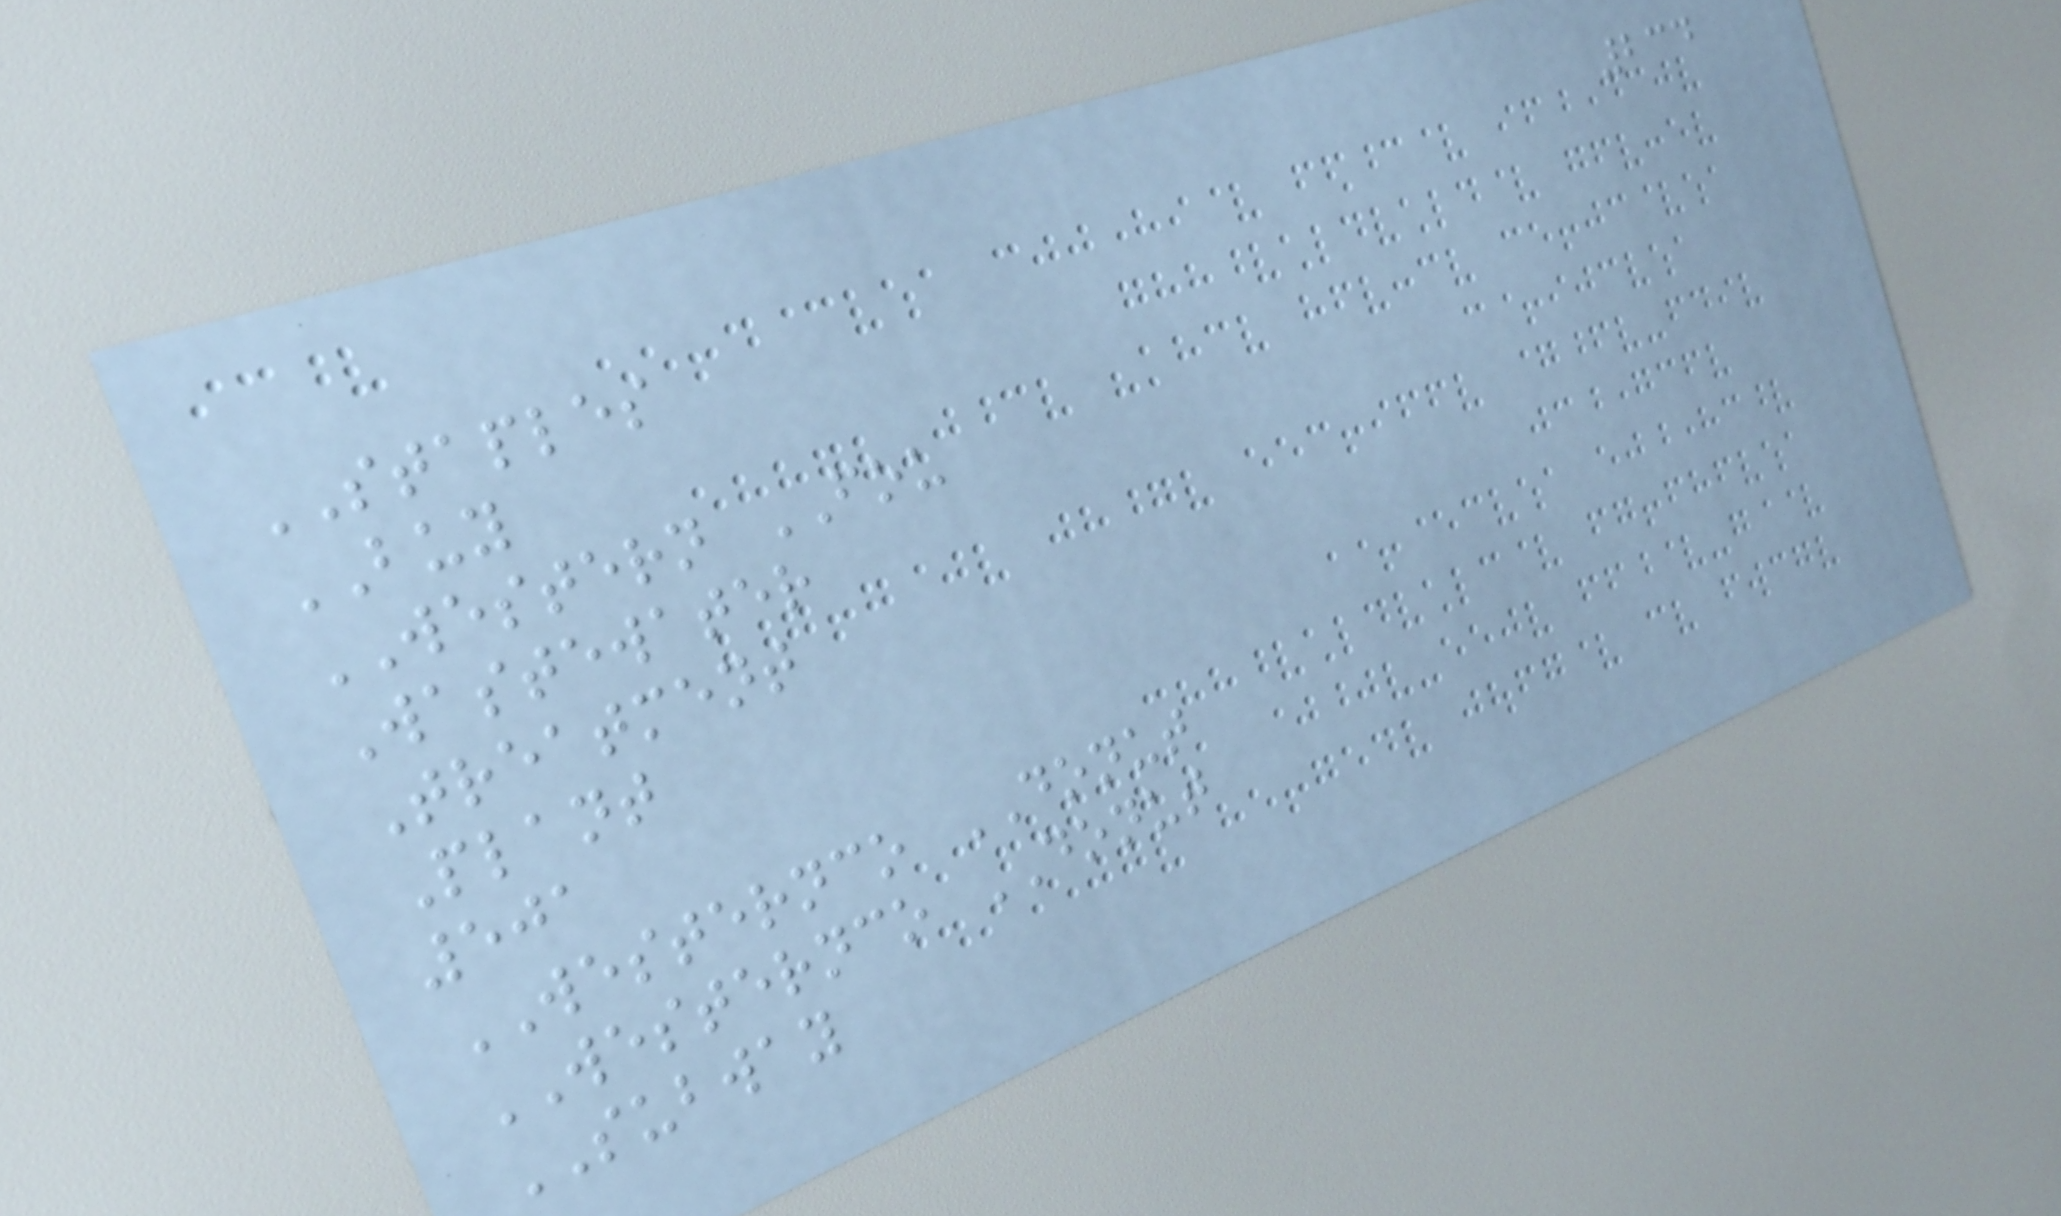234
STAPLES
BUY
WESTERN FOU
Wastewater
Treatment
Plant
501
WESTERNCO DONUT
WESTERNCO DONUT
SUBWAY
